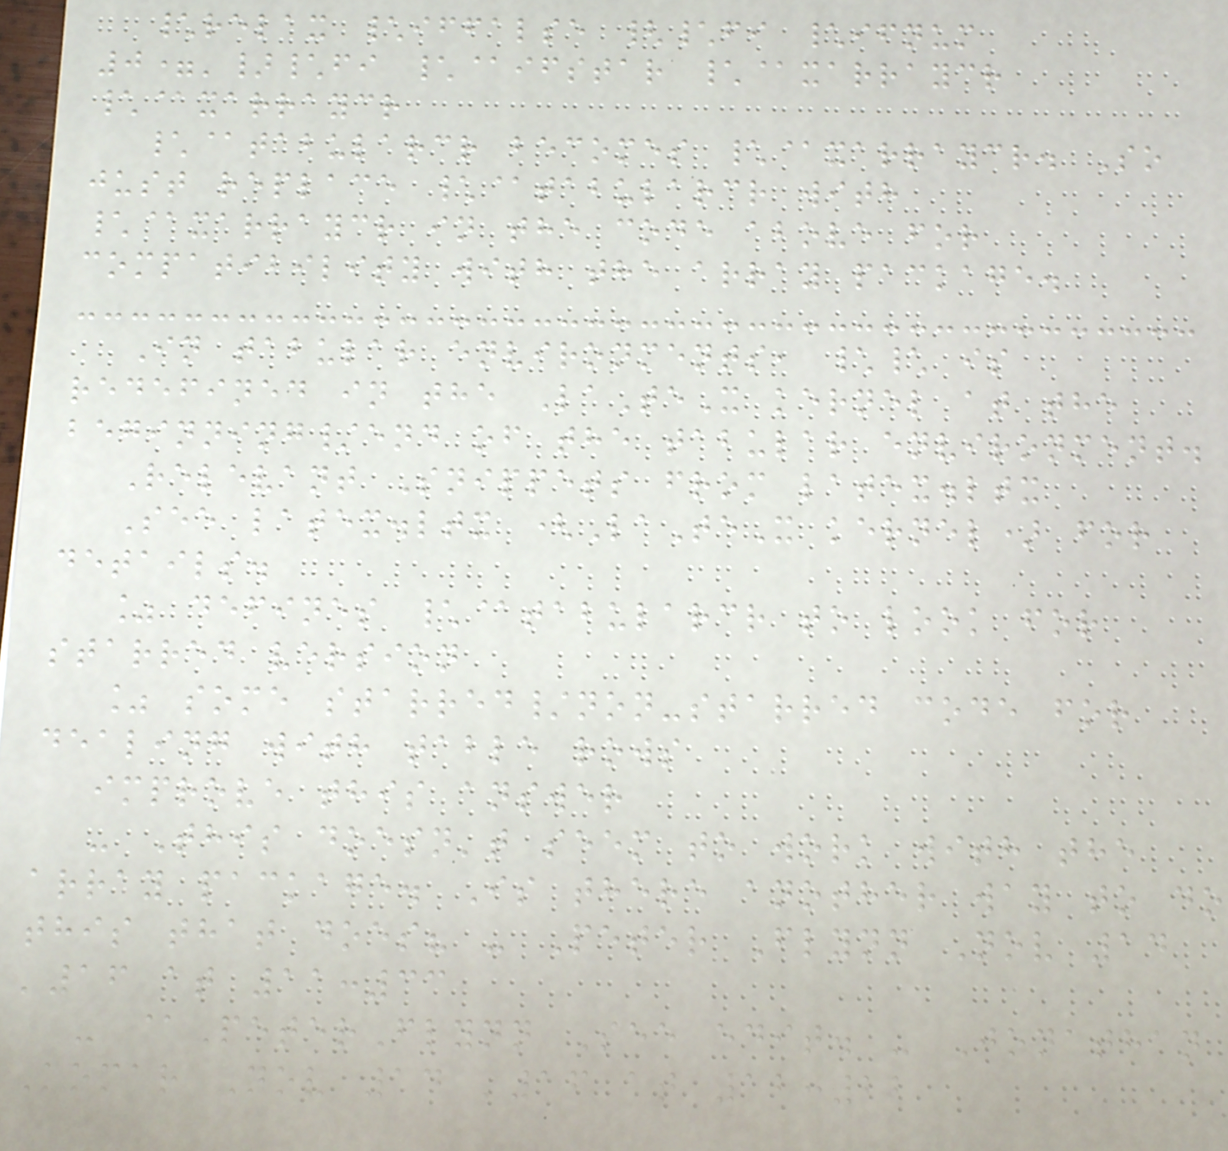\relax \iffalse {\fi \ifnum
0='}\fi \@ifstar \@xarraycr
\@xarraycr
\@tabularcr becomes \@xarraycr. So
just replace \@tabularcr with
\@xarraycr in the code above for
compatibility with the array package.
In tabular environments, \\ is
redefined in the LaTeX kernel at the
beginning/end of the tabular environment.
Relevant Snippets from latex.ltx
See latex.ltx (LaTeX kernel) for
details.
% defines \@tabularcr to look for
starred version
% some starred/non-starred code for
dealing with table rows
improve this answer
- This doesn't seem to work with the
array package. Is there another way to do
this that does? - Peter Flynn Nov 14
'16 at 11:33
- @PeterFlynn See edit. - Jonathan
Komar Nov 14 '16 at 12:22
